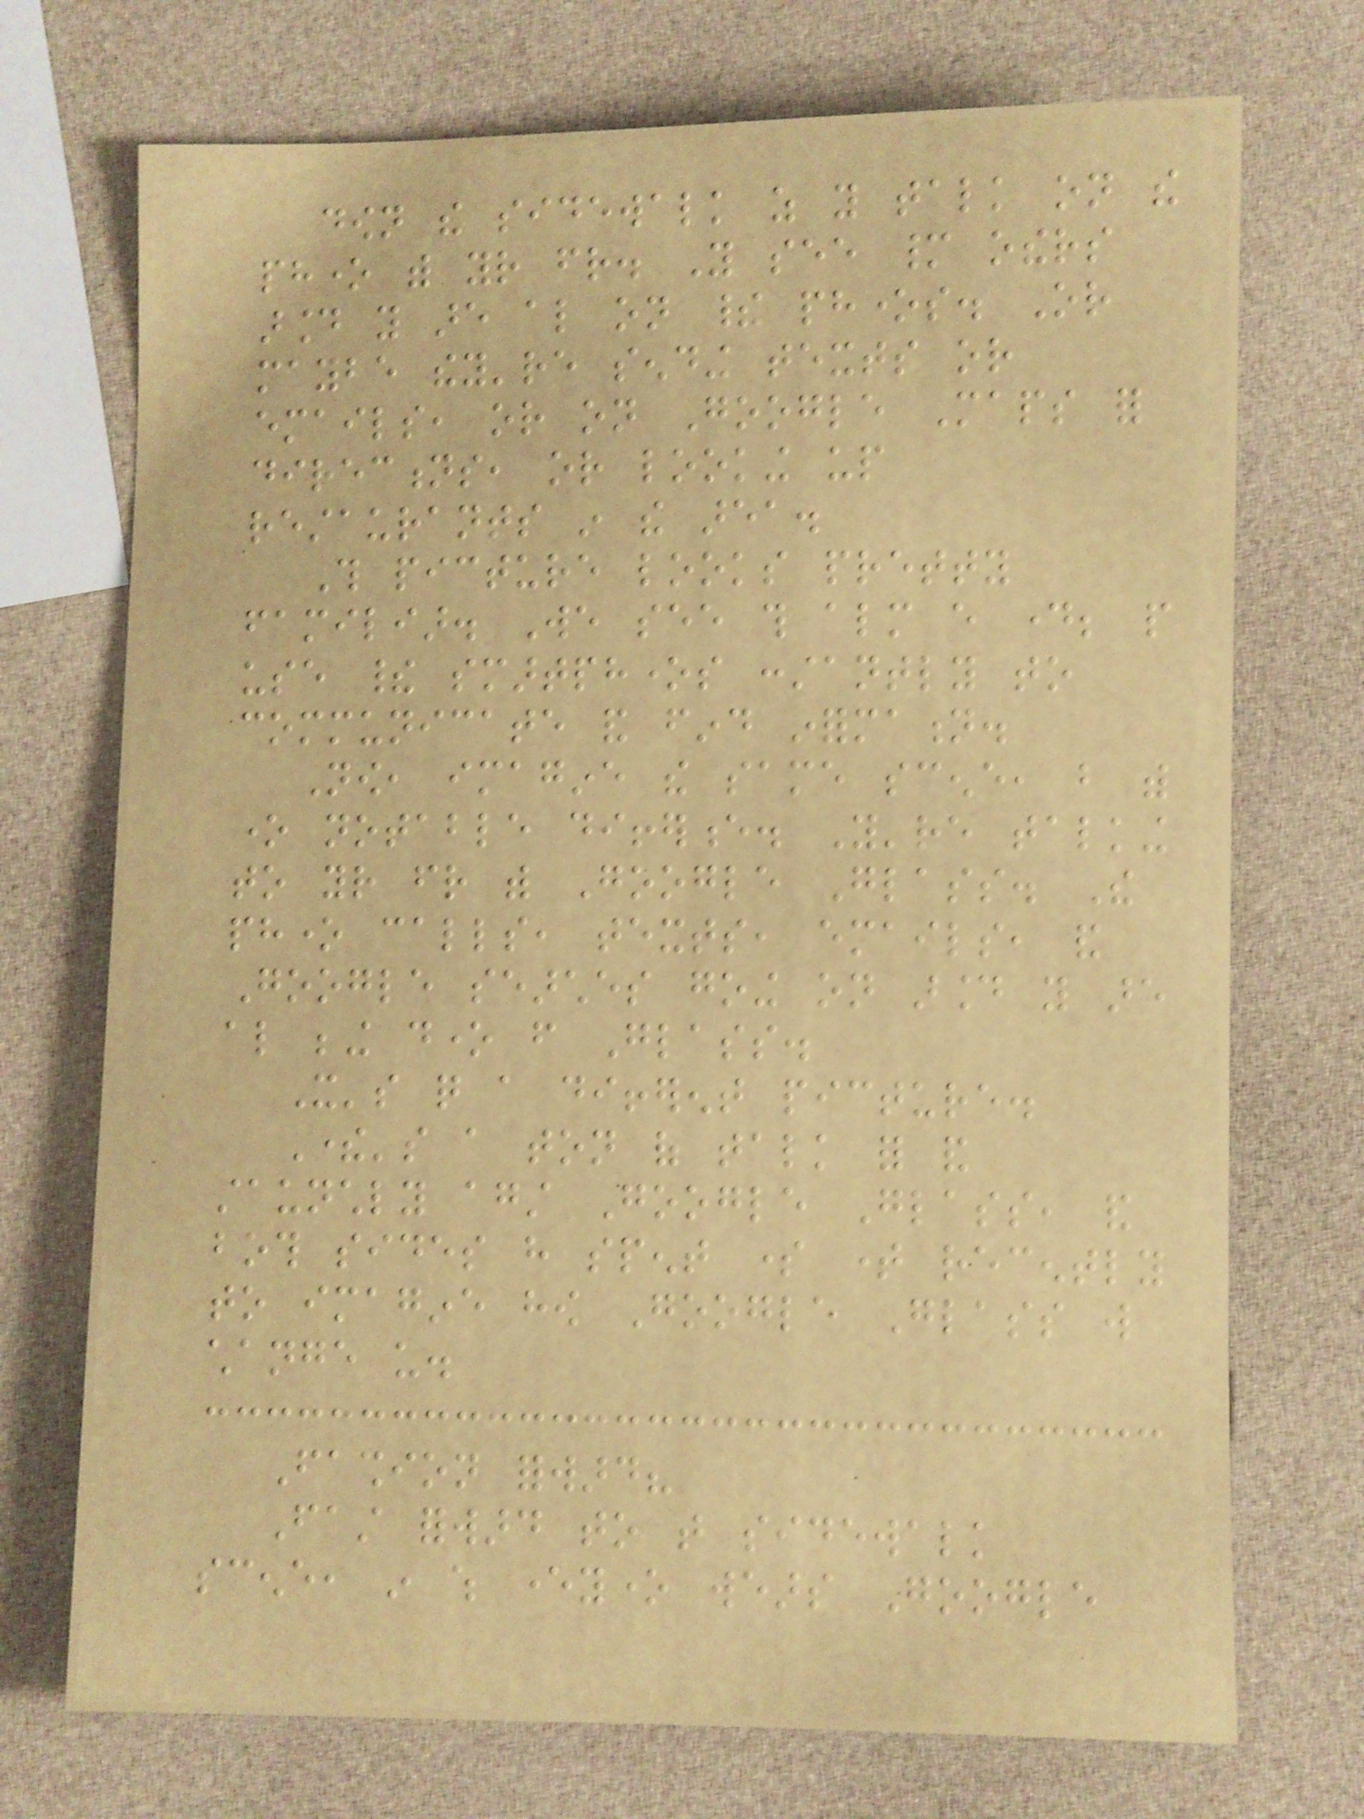down the sidewalk as you talk on the
phone with your friend. You see many others
around you are also on their phones. Or
maybe they're sending texts or
emails, or on Google Maps for
directions, or looking up
restaurants in the area.
This picture looks pretty
familiar. We see this almost every day; people
use their smartphones constantly to
communicate and find information.
Now, imagine the same scene, but with
one notable difference. You're talking
to your friend with Google Glass. The
phone calls, texts, emails, and
Google searches going on around you are
also being done from Glass.
It's quite a different picture.
There's a ton of talk for and
staunchly against Google Glass, and
both sides have spent some time recently
to imagine how Google Glass will
change us.
Fashion forward?
Fast forward to that sidewalk
scene, in which everyone wears Google
